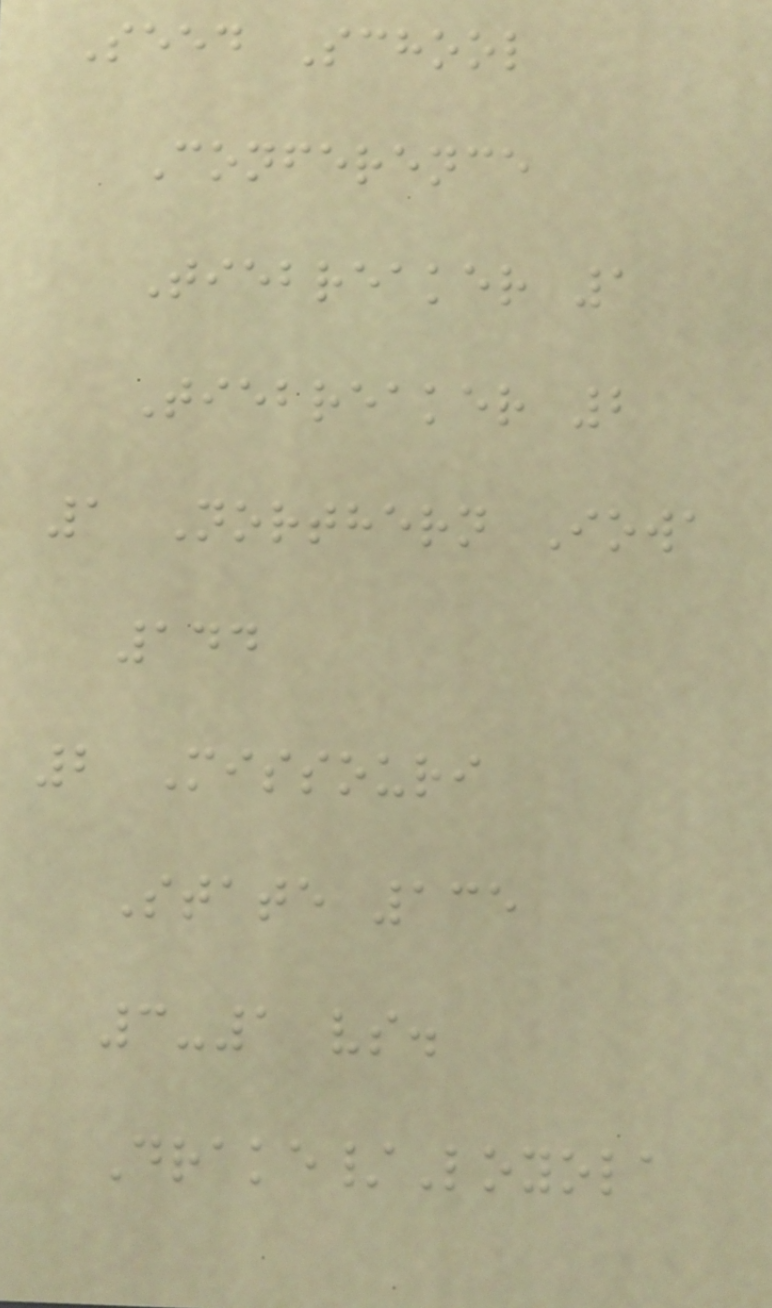Seed School
Conference
Tiebreaker 1
Tiebreaker 2
1 Northern Iowa
144
2 Missouri
State 135
3-1 vs.
Drake/Loyola
